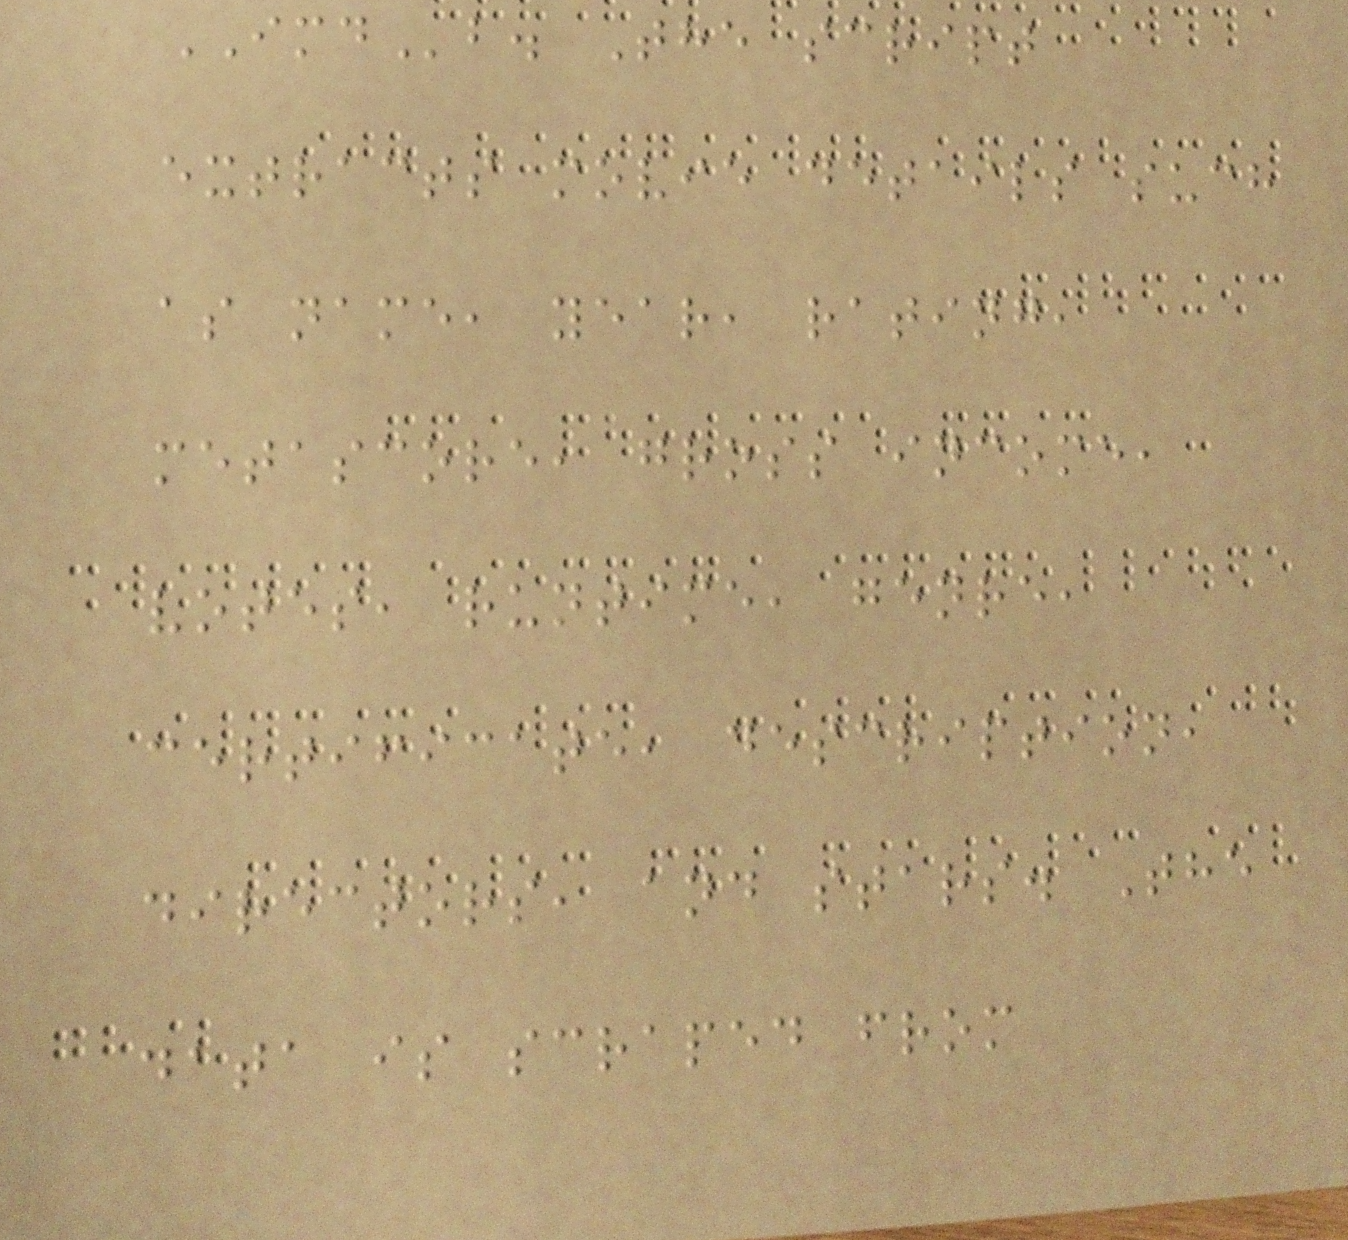IMDb. The script
extracts movie details such
as name, year, rating,
metascore, gross income,
votes, runtime, genre,
certificate, description,
directors, and stars. The
data is scraped from
